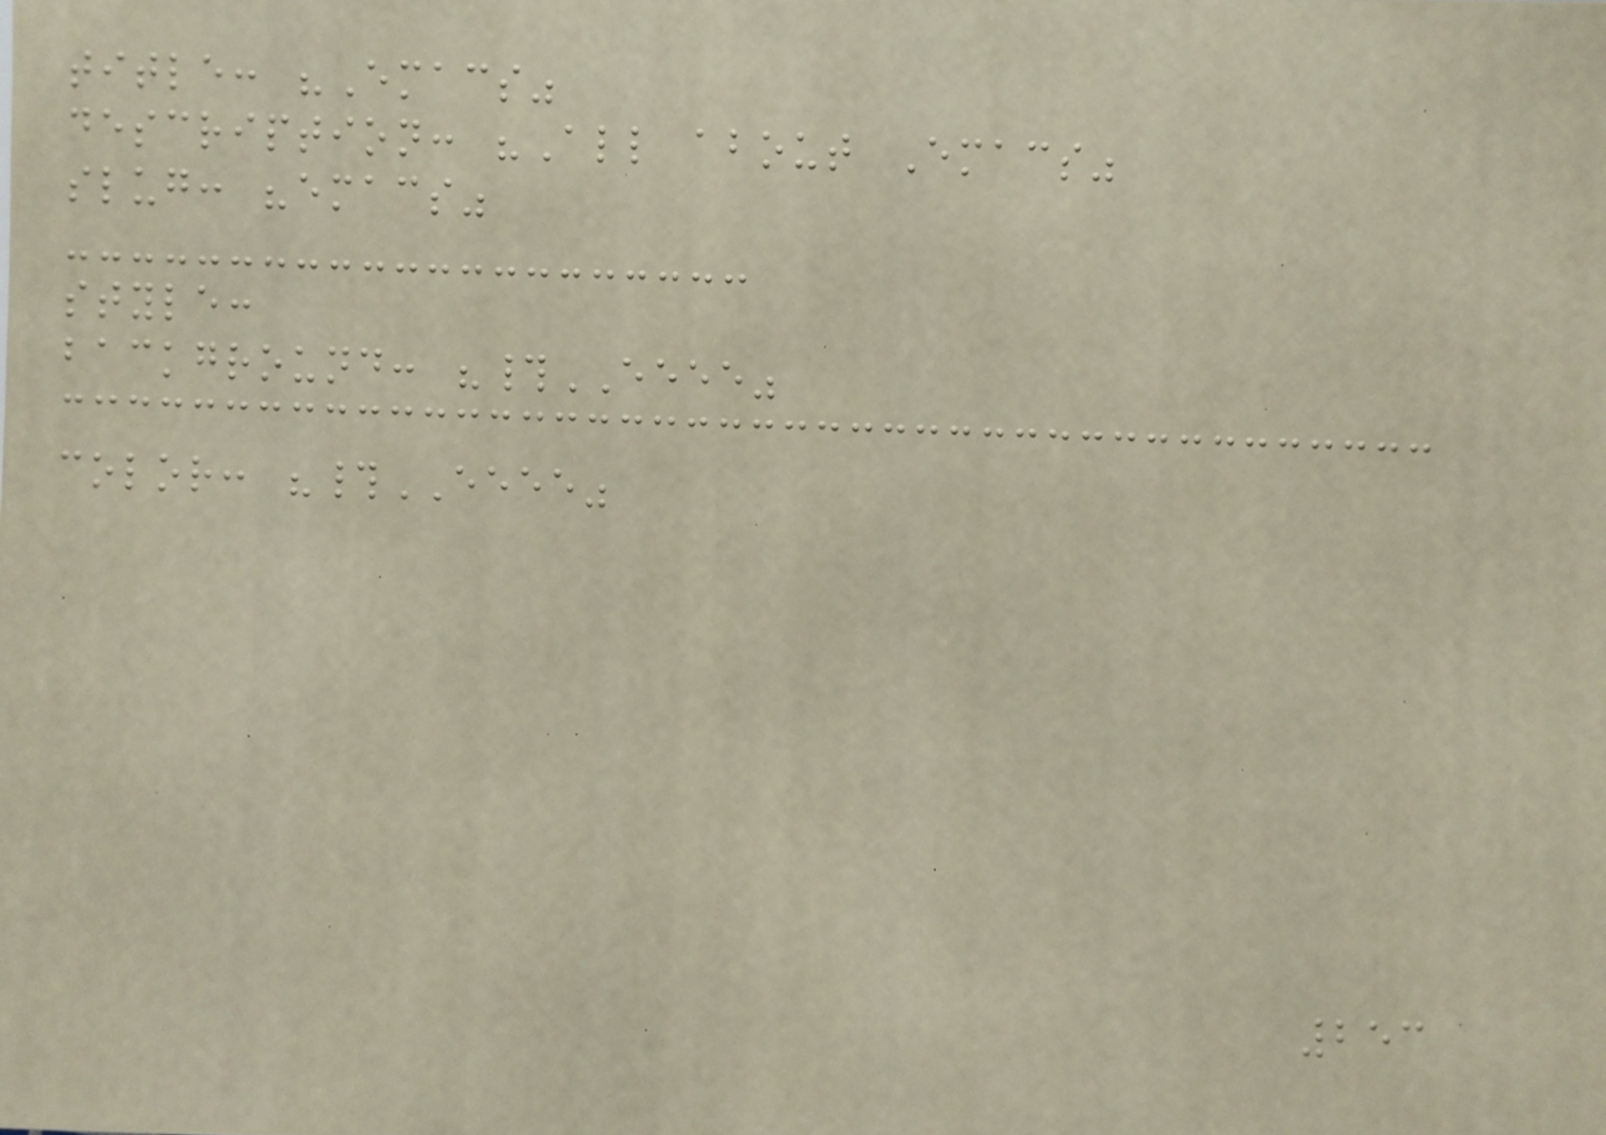title: "Emacs"
description: "All about Emacs"
slug: "emacs"
style:
background: "#EEEE"
color: "#EEEE"
253
